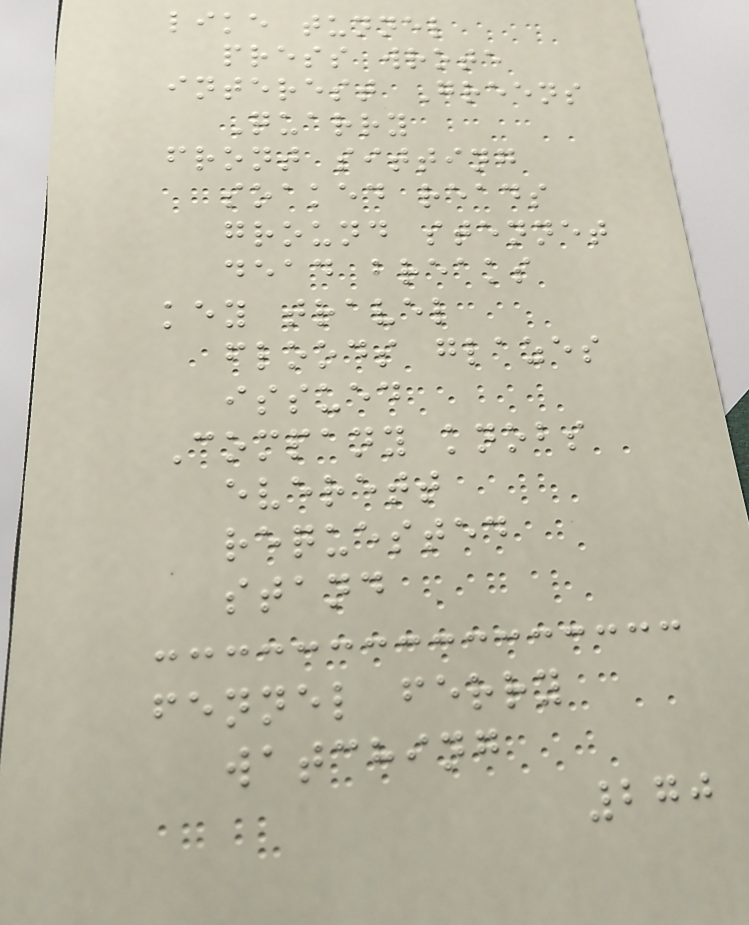like tunnel
press wrote
interest Greens
Quarry
front sitting
soaked reads
ground stennet
dead breaks
key travel
floods glazes
issued
Company knobs
everett
requested
stand
fennel ferry
watching
270
